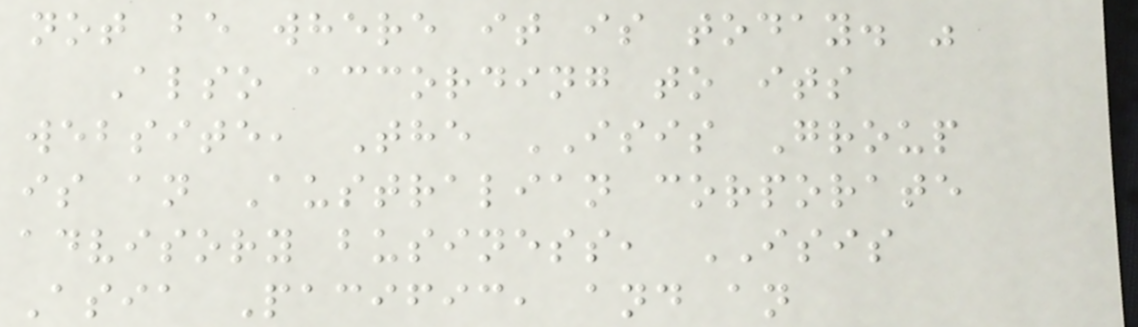not be where it is today. "
Also according to its
website, The ISIS Group
is an Australian corporate
advisory business, ISIS
Asia Pacific, and an
